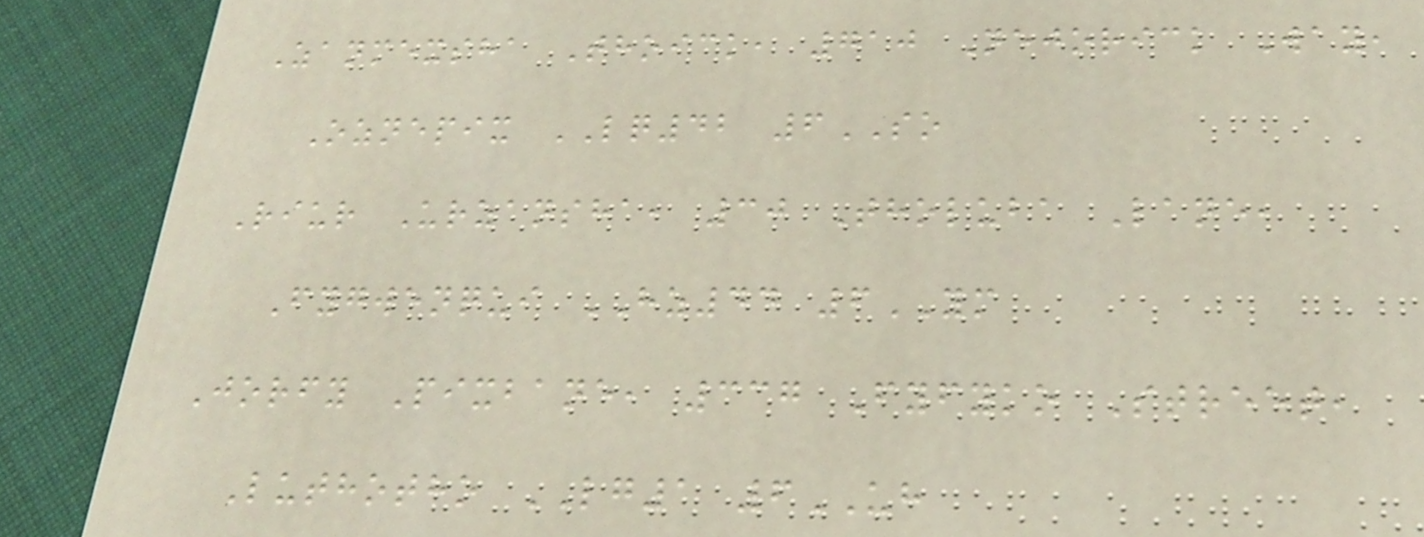Zanmexsha Thoick, 710 Nejorick Way,
Oznepix LQ42 6SO
Riur Urzansha, 30 Tholuba Lane,
Fygwenqui HZ44 6YM
Jorfy Pixbane, 337 Fyfyko Street,
Luthotho LG1 6UH
